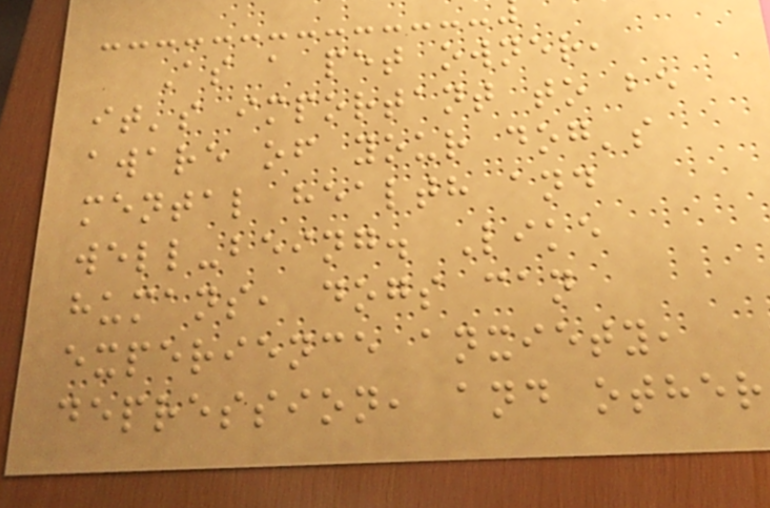As a pet owner,
it's important to be
aware of your dog's
mental health and
well-being. Like
humans, dogs can
experience anxiety,
depression, and other
